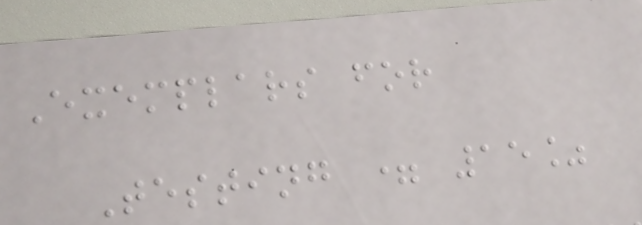Exemplars for
Testing = 15%
